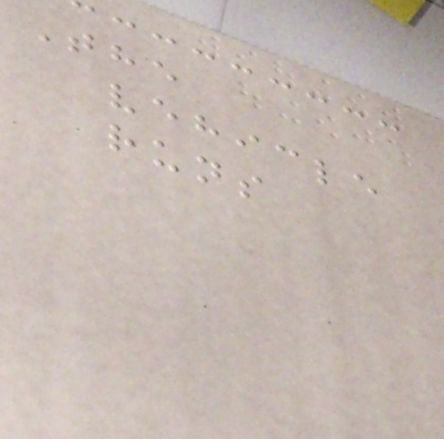The
vehicle
runs
